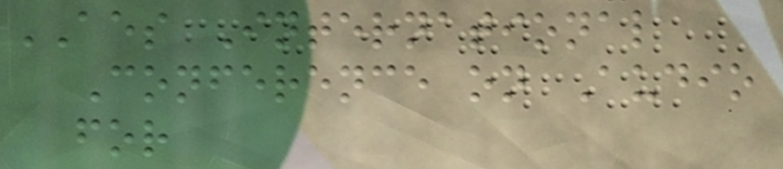AES International
Conference on Audio
for
